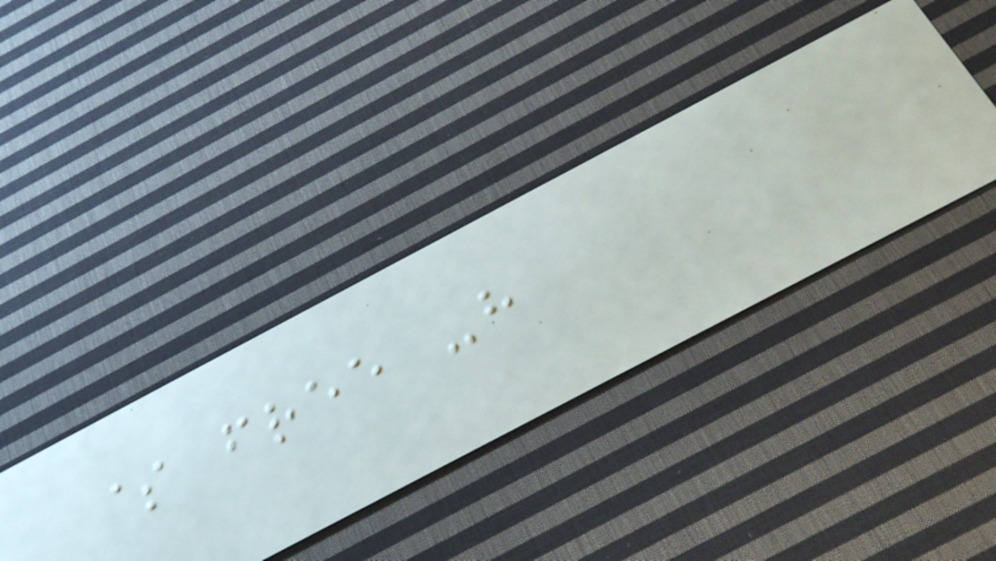$ free -h
